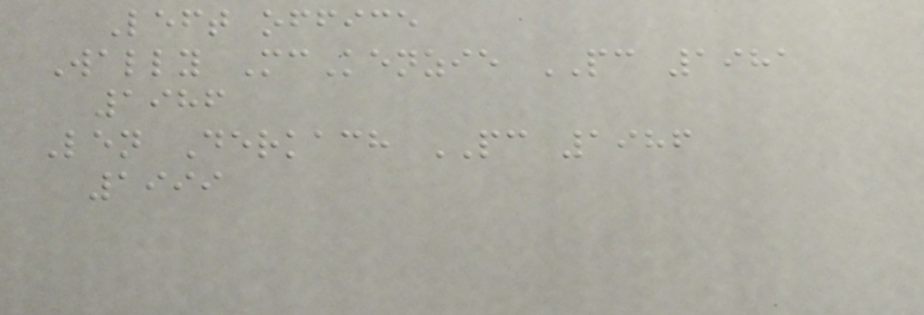Left office
Wally McKenzie PC 1981
1986
Len Derkach PC 1986
1999
